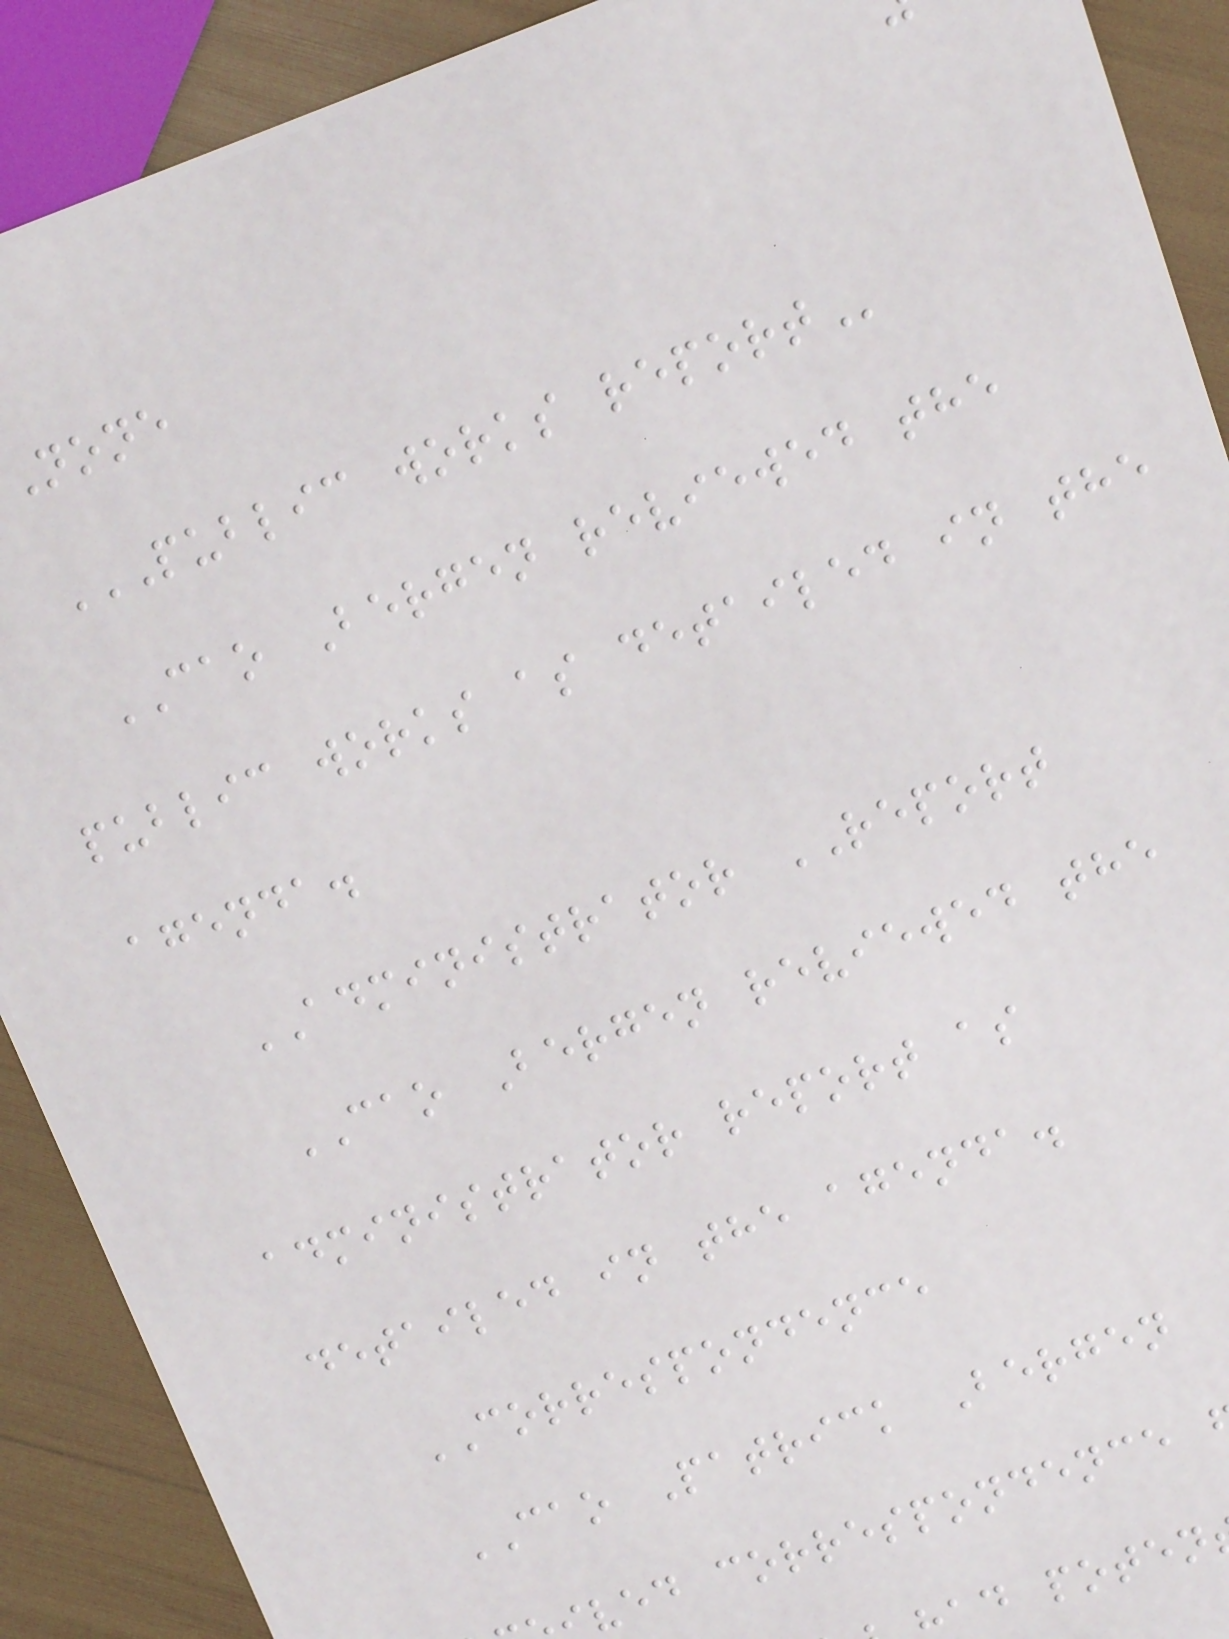none
PUBLIC WORKS REPORT
CAO Bergen reviewed the
public works as detailed in the
agenda.
ADMINISTRATOR REPORT
CAO Bergen reviewed the
administrator report as
detailed in the agenda.
CORRESPONDENCE
CAO Patrick Bergen
ved correspondence
ad poten
